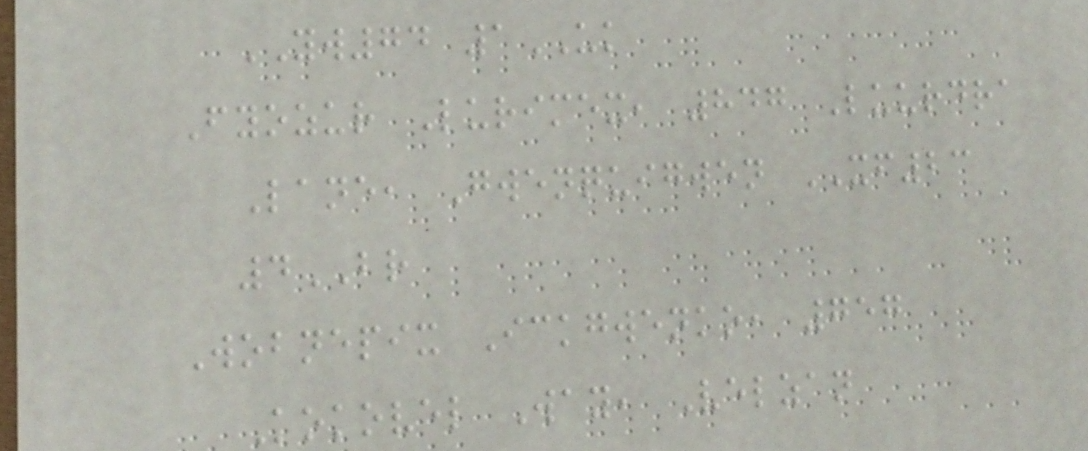YW74 1UK
Fyozur Lurimex, 847 Luurdra
Lane, Gwenquigwen XF23
4BR
Wobnepix Ickgwenko, 757
Kokovel Way, Velzan
